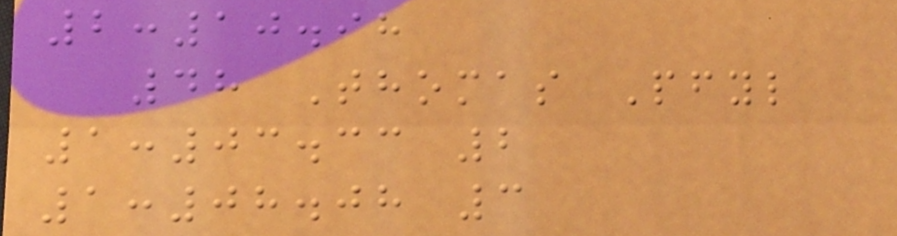2:10.98
48 Thomas Pfyl
1:03.33 2
1:08.08 3
